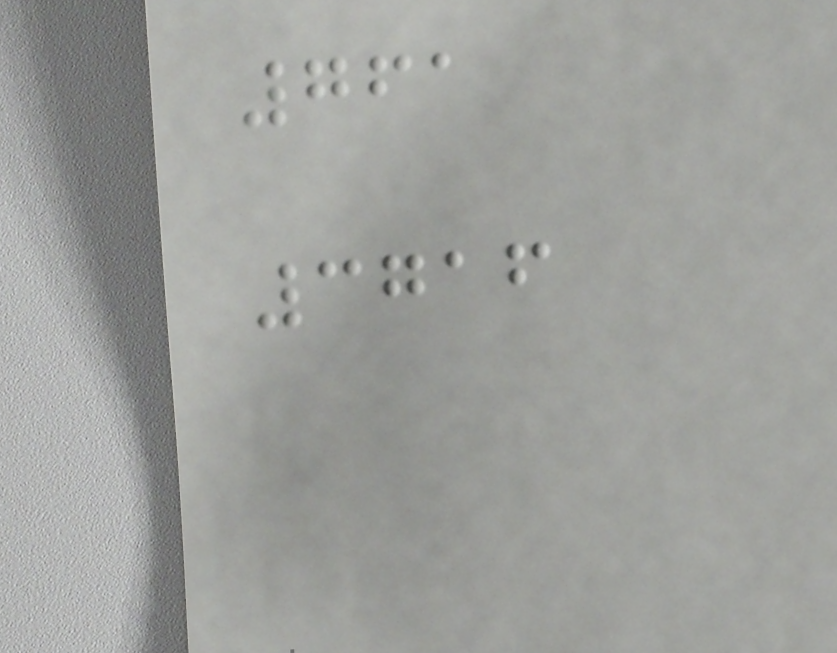761
3716
